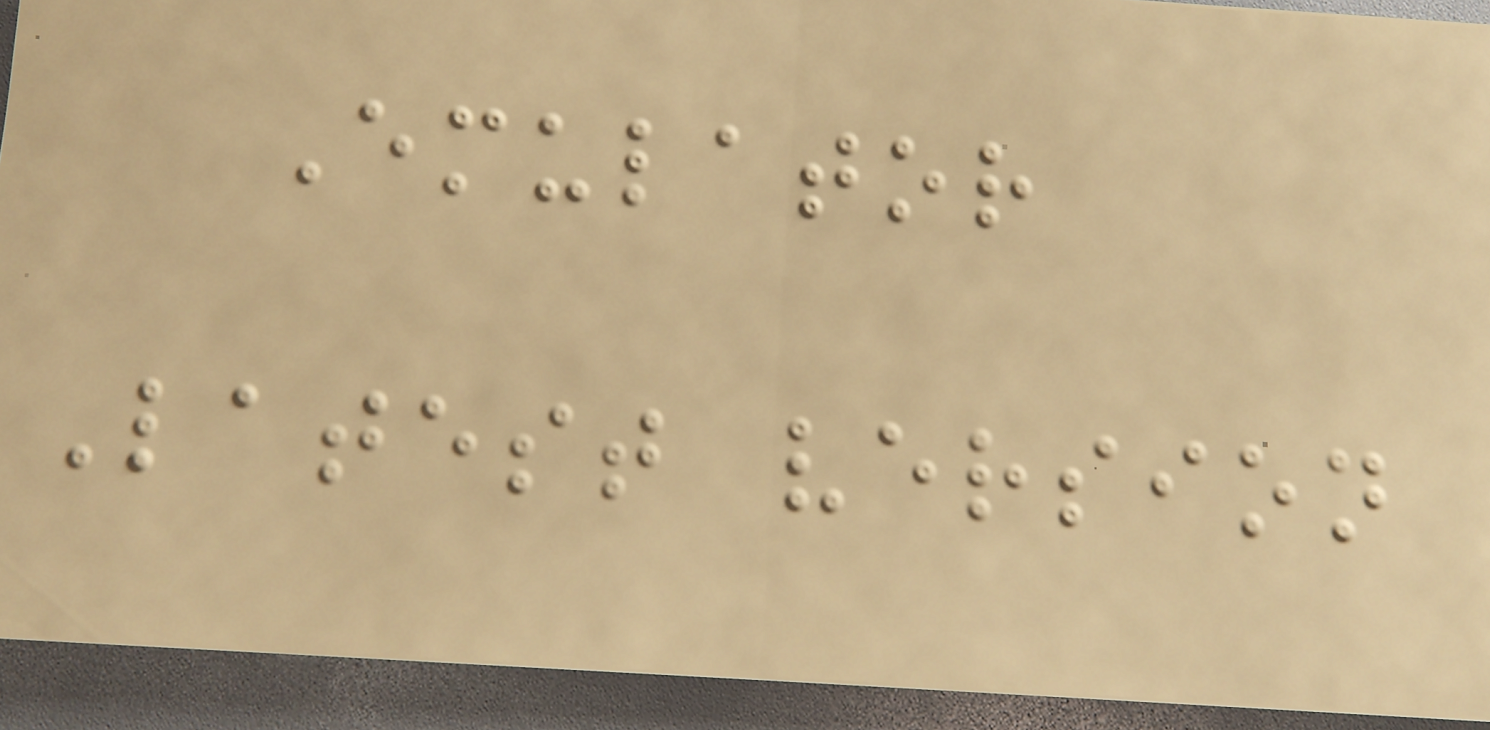Emulator
Latest version
